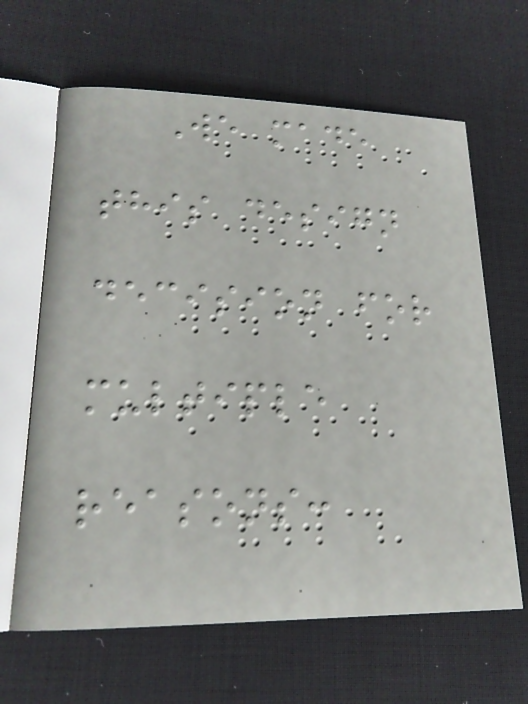We made
this design
decision for
multiple
reasons:
